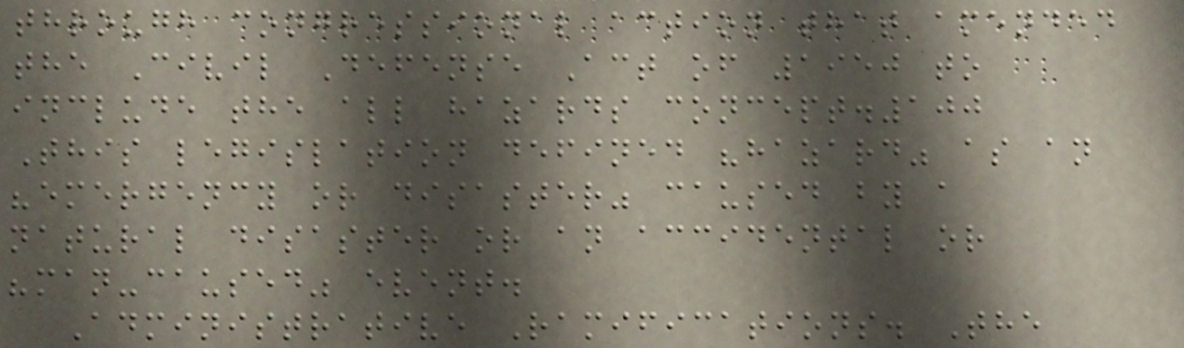through congressional action that amended
the Civil Defense Act of 1950 to
include the all hazards concept.100
This legislation defined "hazard" as an
"emergency or disaster" caused by a
natural disaster or an accidental or
"man-caused" event.
Administrative Ramifications. The
